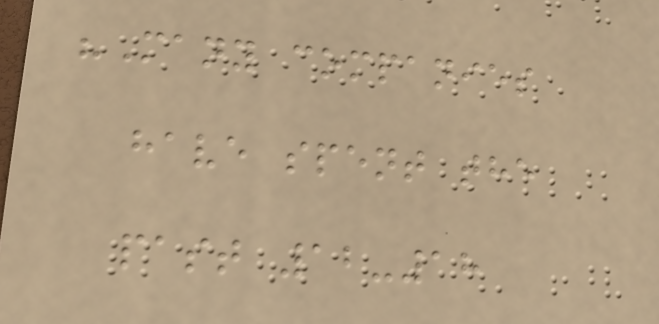"Many companies
have spent the
past 12-18
